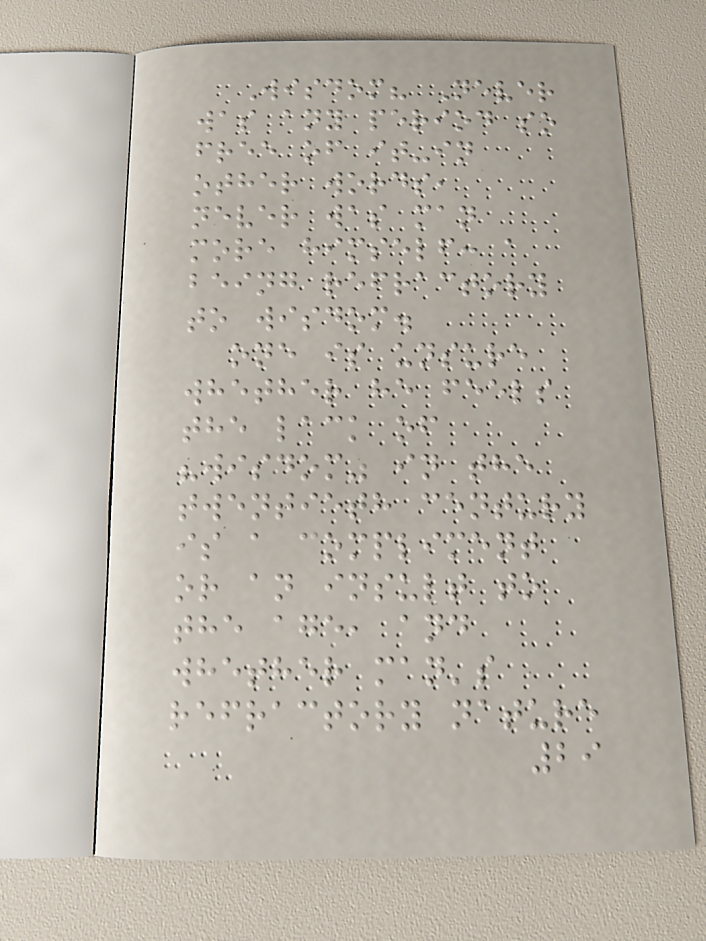Wisdom? Never
was any period so
free of it-in
other words,
never was man
more himself: a
being refractory
to wisdom.
one is unsure
whether he feels
the lack of
"wisdom" in the
twentieth century
is a compliment
or an insult to
the age, and
whether man's
refractory nature
29
